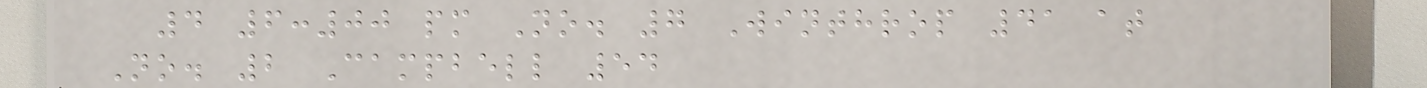4 6:00 pm No. 7 Winthrop 41 at
No. 2 Campbell 54
